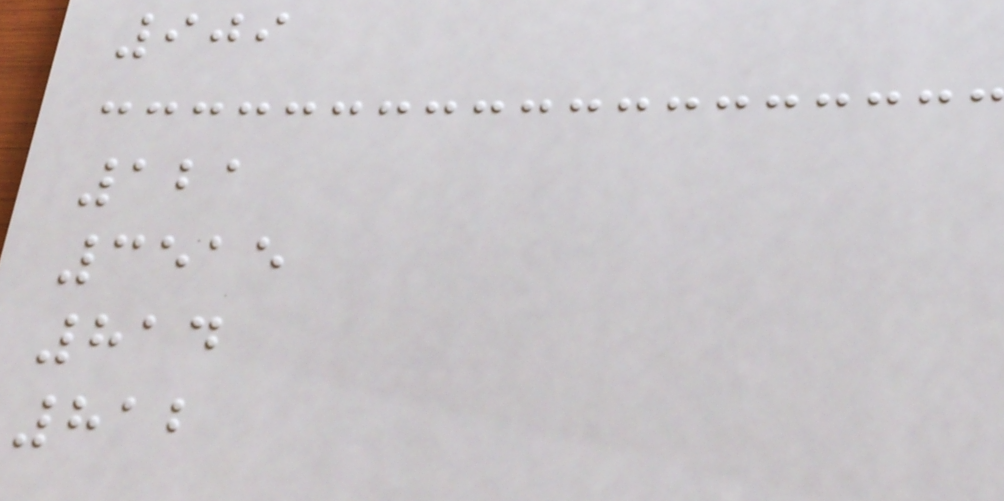909
121
3515
814
812
